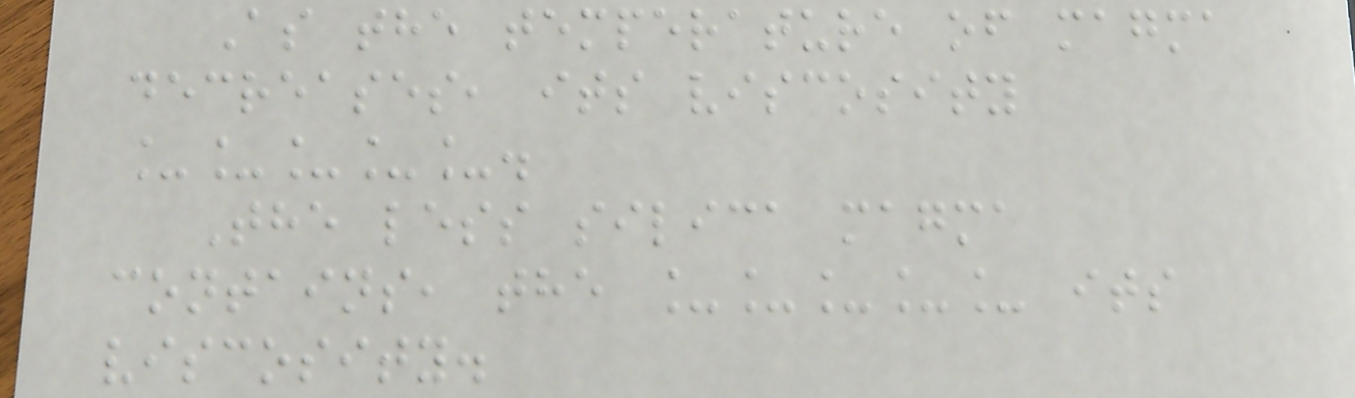As the temperature of magma
decreases, its viscosity
_____.
The less silica magma
contains, the _____ its
viscosity.
